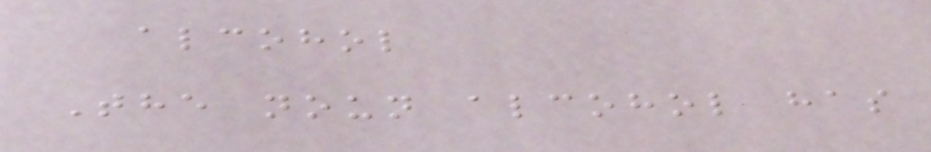alcohol
The noun alcohol has
